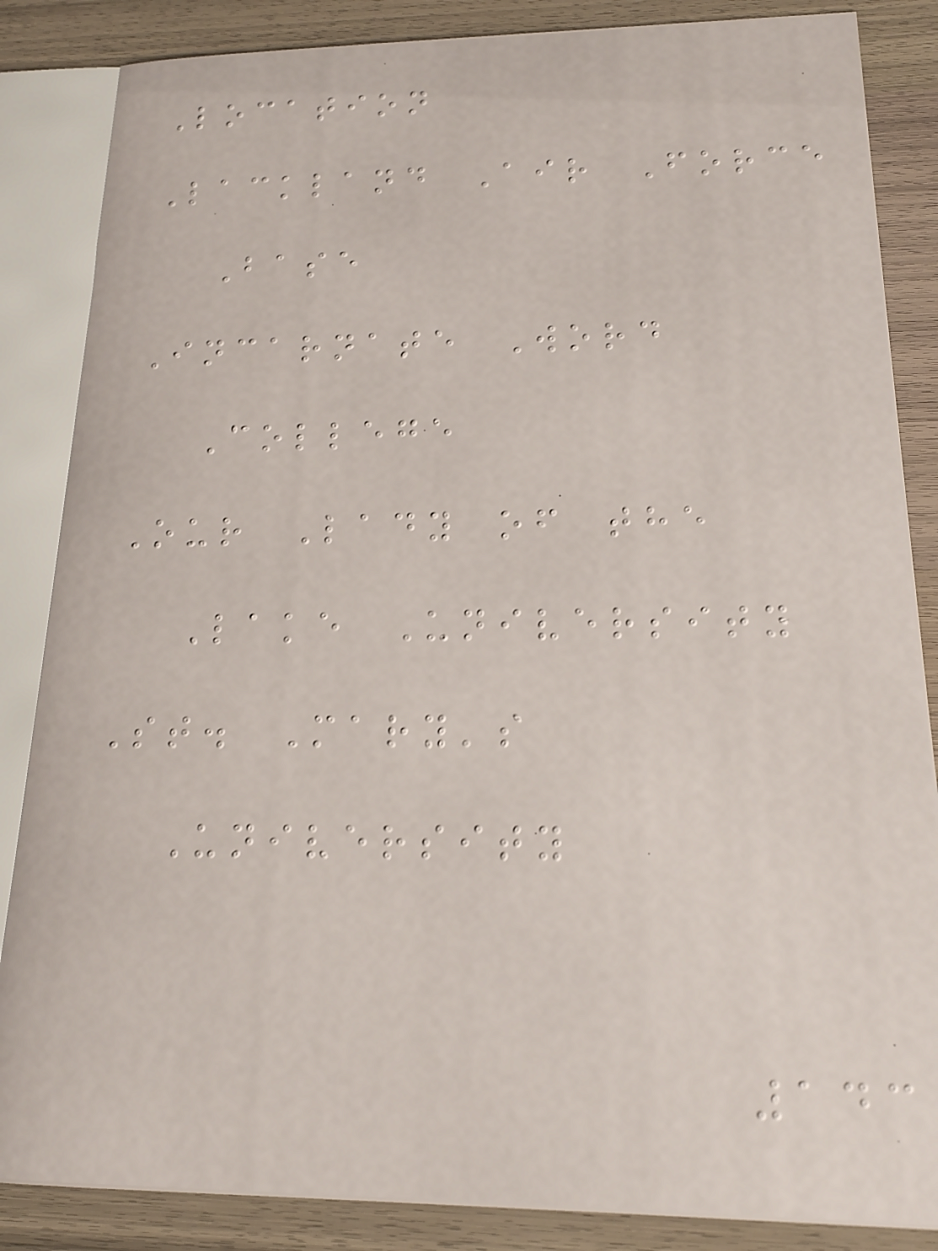Location
Lackland Air Force
Base
Incarnate Word
College
Our Lady of the
Lake University
St. Mary's
University
143
